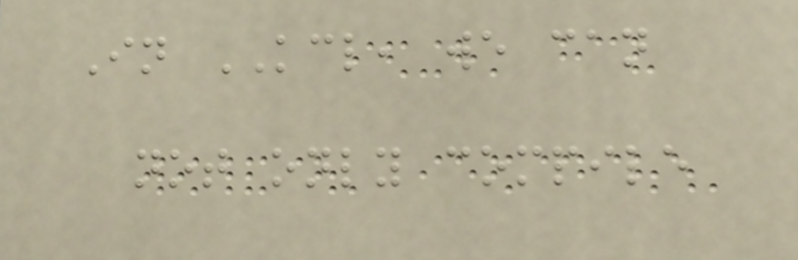In KCL, we can
not only compile
